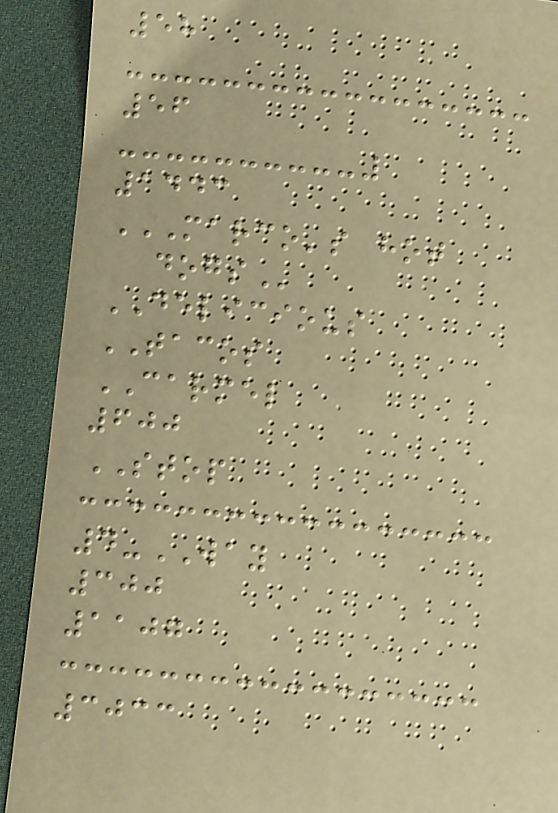58
56
1443
MARCO'S HOT
DOGS
DELICIOUS
TACOS
CARMEL
600
STOP
4-WAY
300
1107
3033
